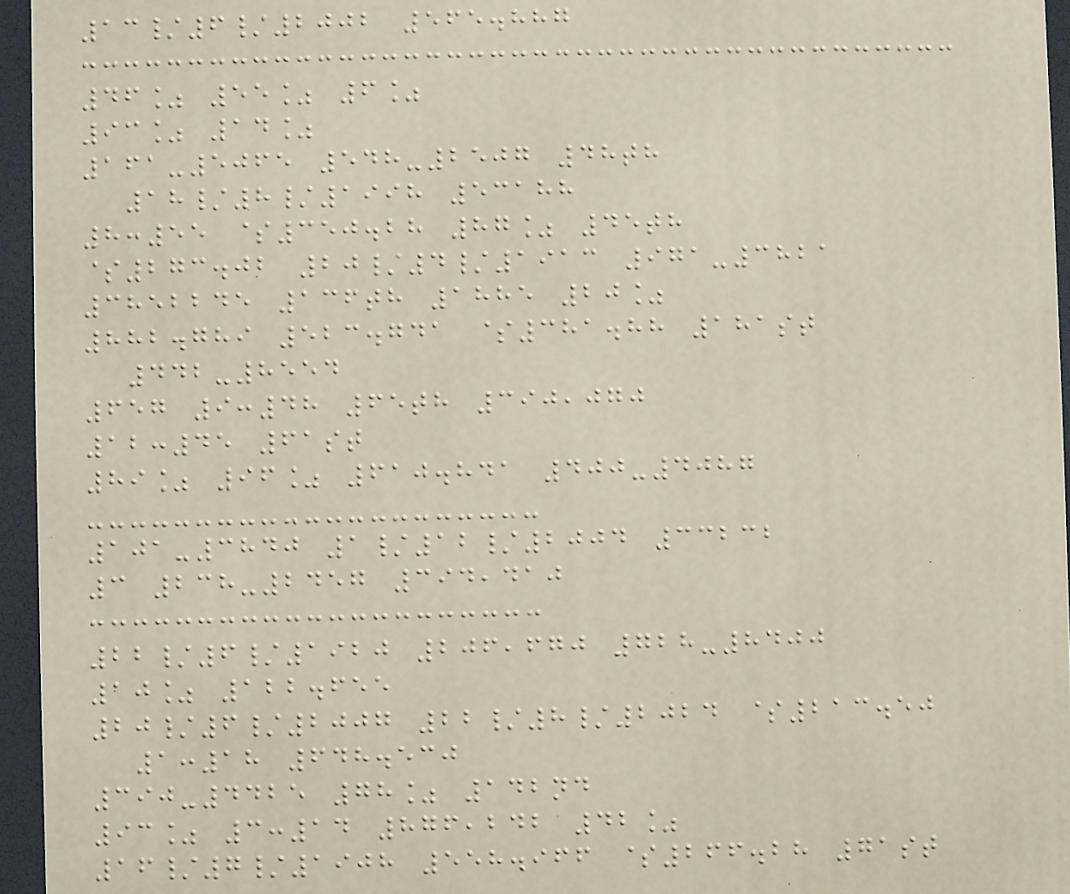13/6/2002 565.887
46% 55% 6%
93% 14%
161-5065 548-2507 48th
18/8/1998 53188
8:55 $350.28 87% 45th
$273.02 20/4/1913 971-3821
3852245 136th 1885 20%
882.789 523.741 $381.88 181st
442-8554
657 9:48 65th 390,070
12:45 61st
89% 96% 610.841 400-4087
101-3840 1/12/2004 33232
3 238-2457 394,410
22/6/1920 206,670 728-8400
10% 122.655
20/6/2007 22/8/2024 $213.50
1:18 648.530
390-4425 78% 142nd
93% 3:14 876,242 42%
16/7/1908 558.966 $266.28 71st
